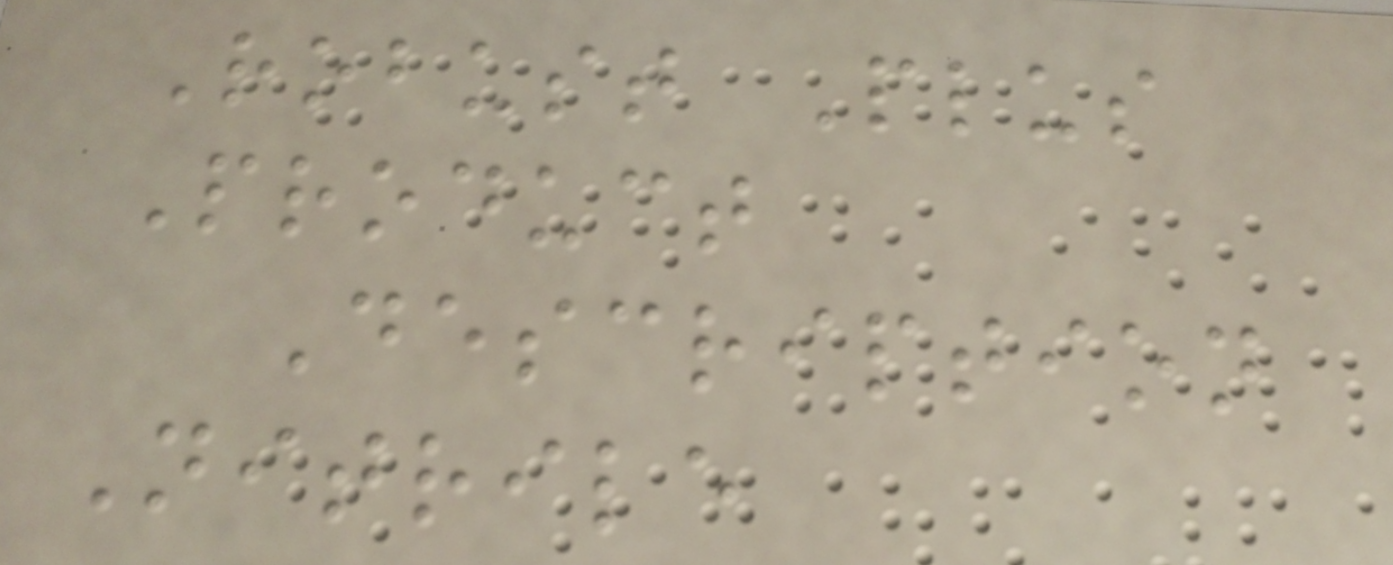Robust Plus
Product
Description
Nitrile
